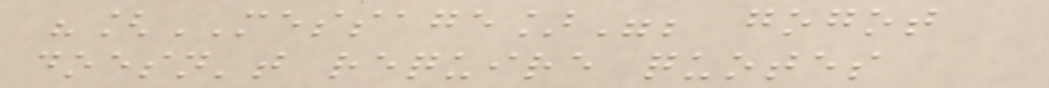"[MESSAGE]"; gogot
doesn't require quotes
